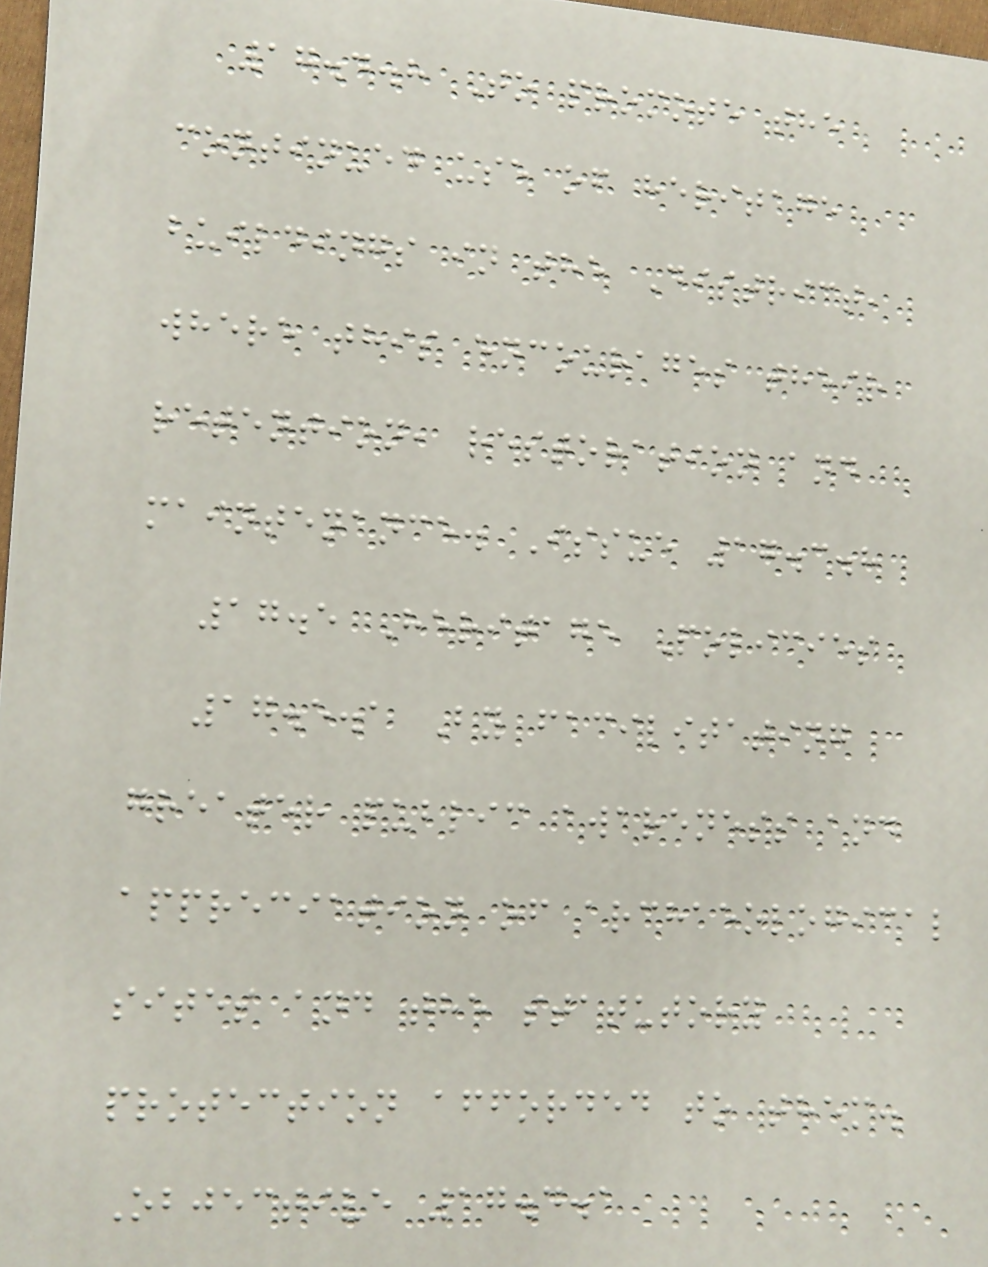17.4.8 To promote the
continued use of heritage
buildings in the District,
where this encourages their
retention, restoration and
maintenance. Issue 17.3.8
17.5 Heritage Policies
17.5.1 By facilitating
greater public awareness and
appreciation of archaeological
sites and the statutory
protection afforded to them.
Objective 17.4.1
